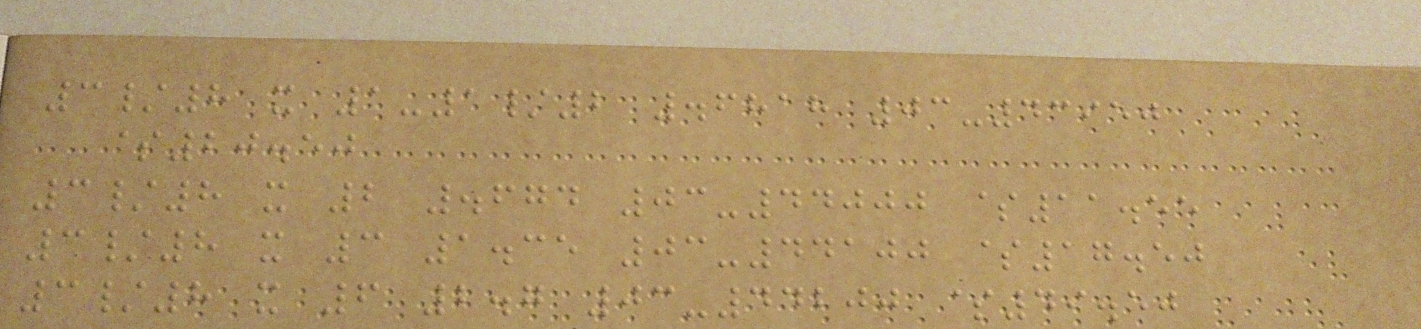3/8 x 1-1/2 .6818 03-43950
$20.50
3/8 x 2 .674 03-44000 $11.55
3/8 x 3 1.35 03-44100 $17.50
3/8 x 6 2.7 03-44200 $49.50
